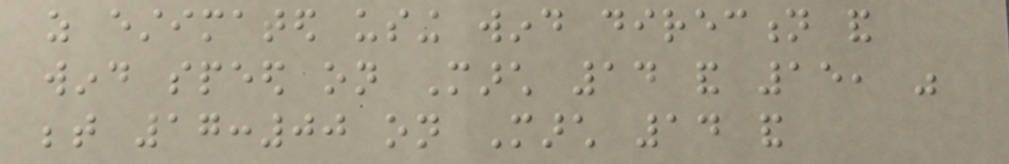as estimated using wind direction and
wind speed on March 14 and 15, was
between 17:00 on March 14 and
